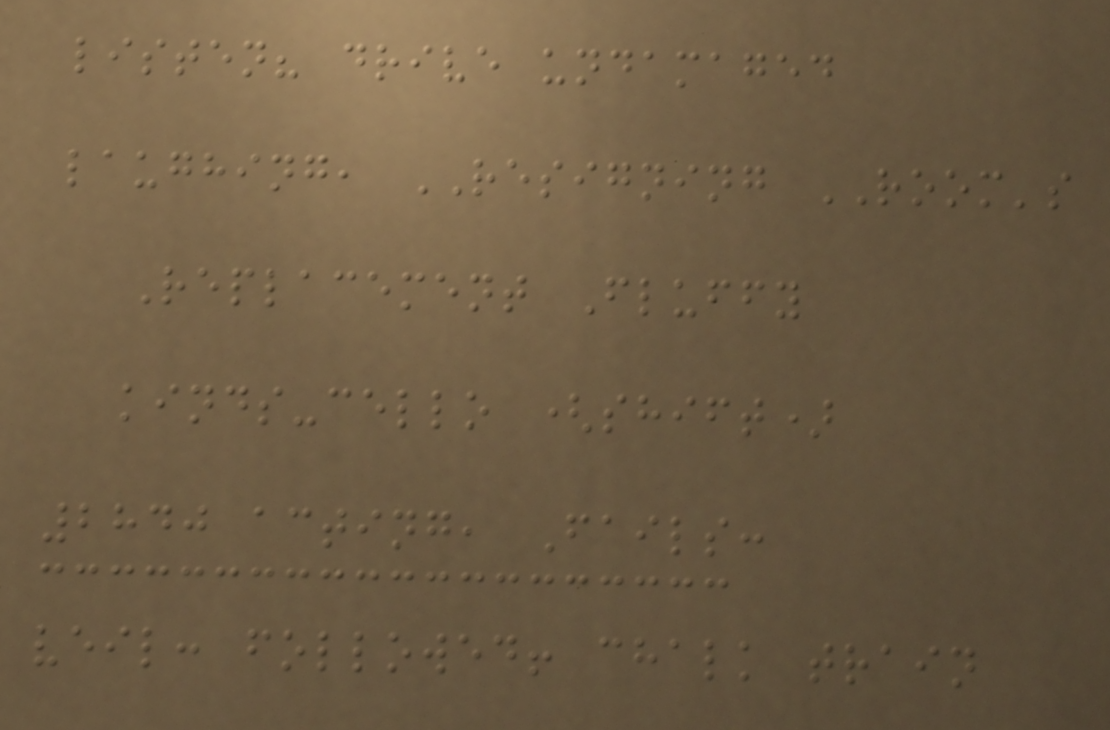listen? drive undamaged
laughing, RESIGNING ROOM's
Replacement Fluffy
kinds-cello (shift)
2840 acting, Fails:
veil: followed! chalk train
